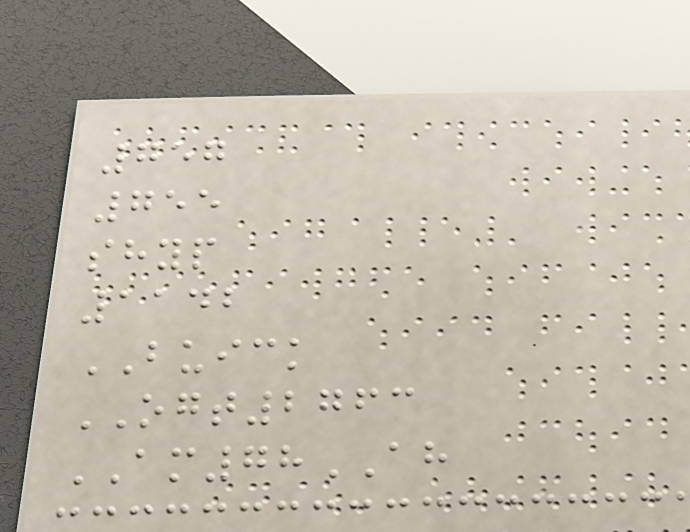757
755
shyp
1142
BUICK
OGT2763
AM78AH
